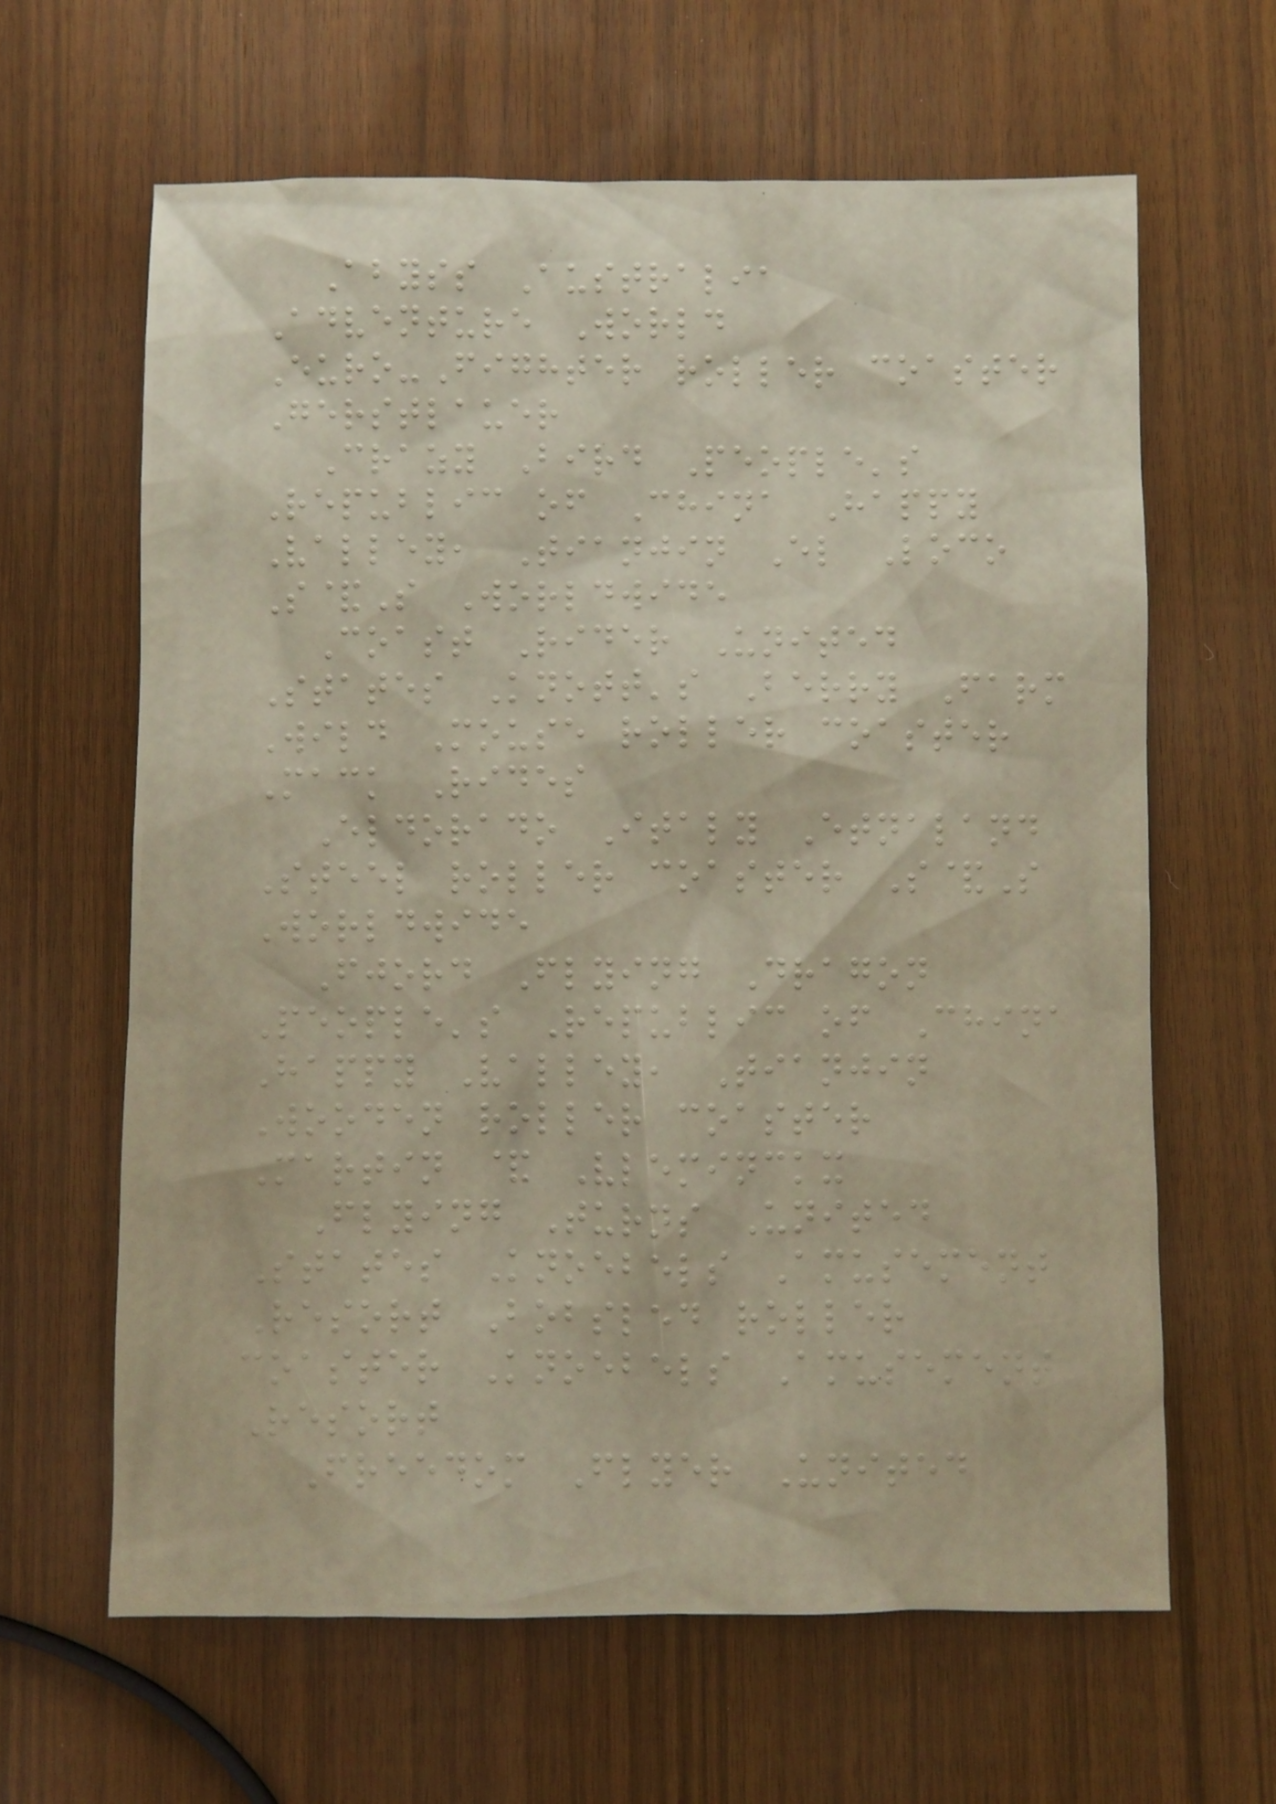Abyss Australia
Adventure World
Euro-Fighter roller coaster
Gerstlauer
Crazy Bird People's
Republic of China Happy
Valley, Tianjin El Loco
S&S Worldwide
Coast Rider United
States Knott's Berry Farm
Wild Mouse roller coaster
Mack Rides
Eldorado Italy Etnaland
Steel roller coaster S&S
Worldwide
Fjord Flying Dragon
People's Republic of China
Happy Valley, Tianjin
Wooden roller coaster
Martin & Vleminckx
Flying Turns United
States Knoebels Amusement
Resort Bobsled roller
coaster Knoebels Amusement
Resort
Freedom Flyer United
